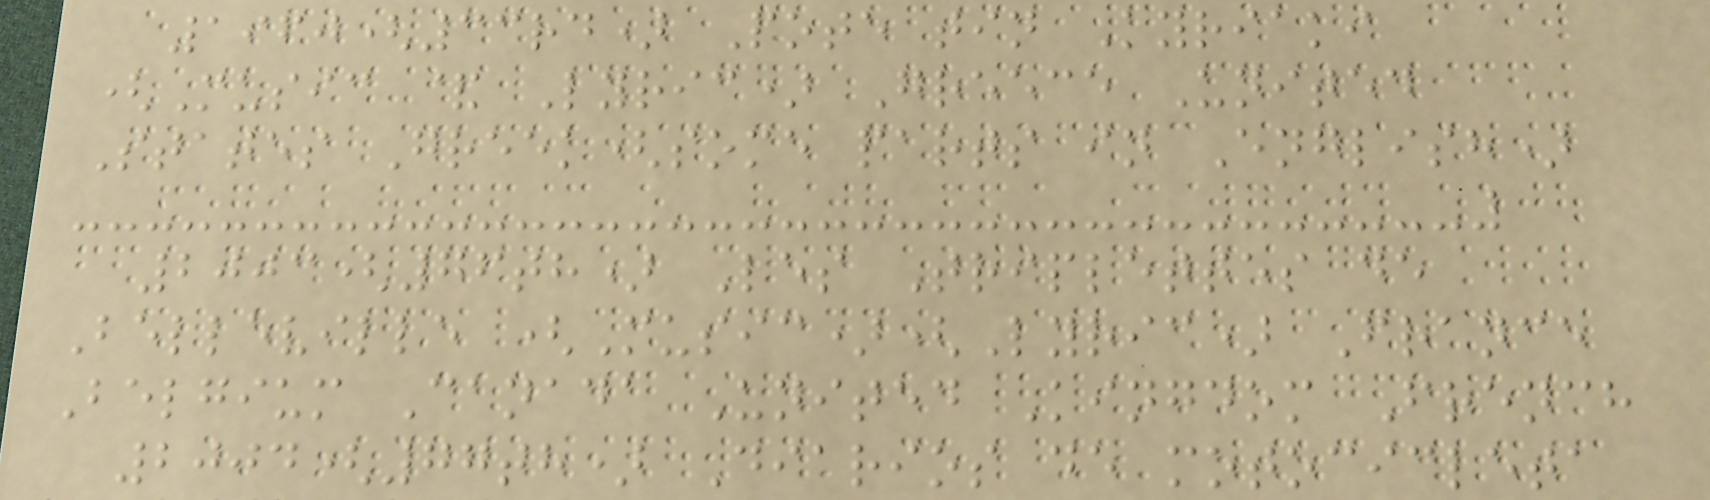1960(33rd) Pote tin Kyriaki
(Music & Lyric) Greece United
States Greek(some parts in English)
2003(76th) Les Triplettes de
Belleville (Music)(Lyric) France
Belgium Canada United Kingdom French
2004(77th) Diarios de motocicleta
